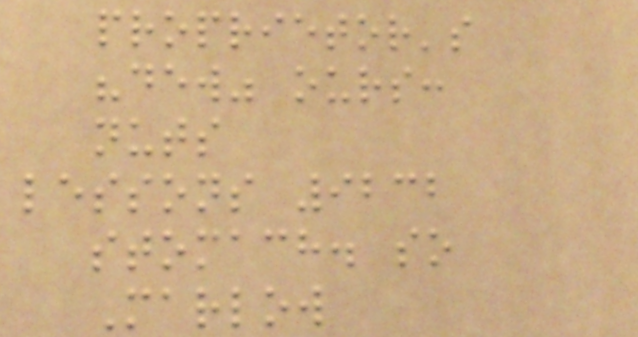proprietor's
"dew" ours:
nuts
lessons 9232
stomach. so
Marlow
